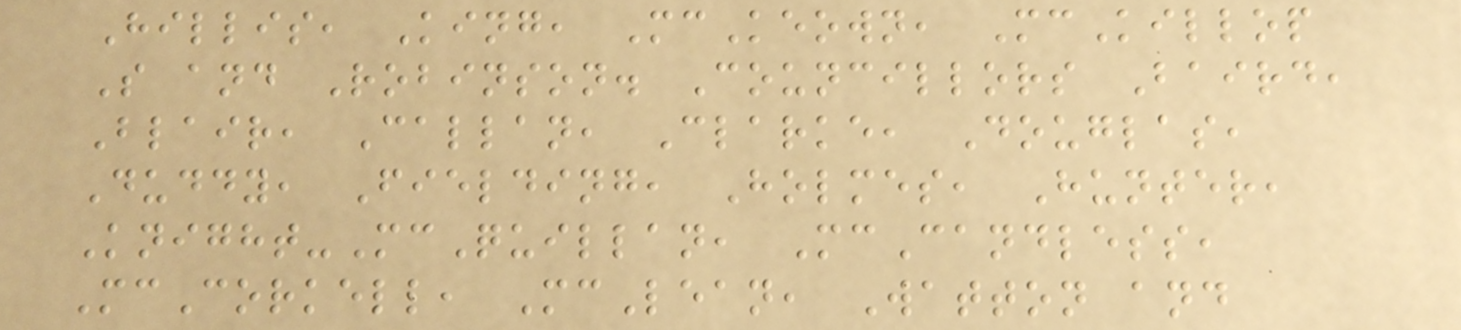Hillis, King, McKeown, McKillop
S and Robinson. Councillors Baird,
Blair, Callan, Clarke, Douglas,
Duddy, Fielding, Holmes, Hunter,
Knight-McQuillan, McCandless,
McCorkell, McLean, Watton and
